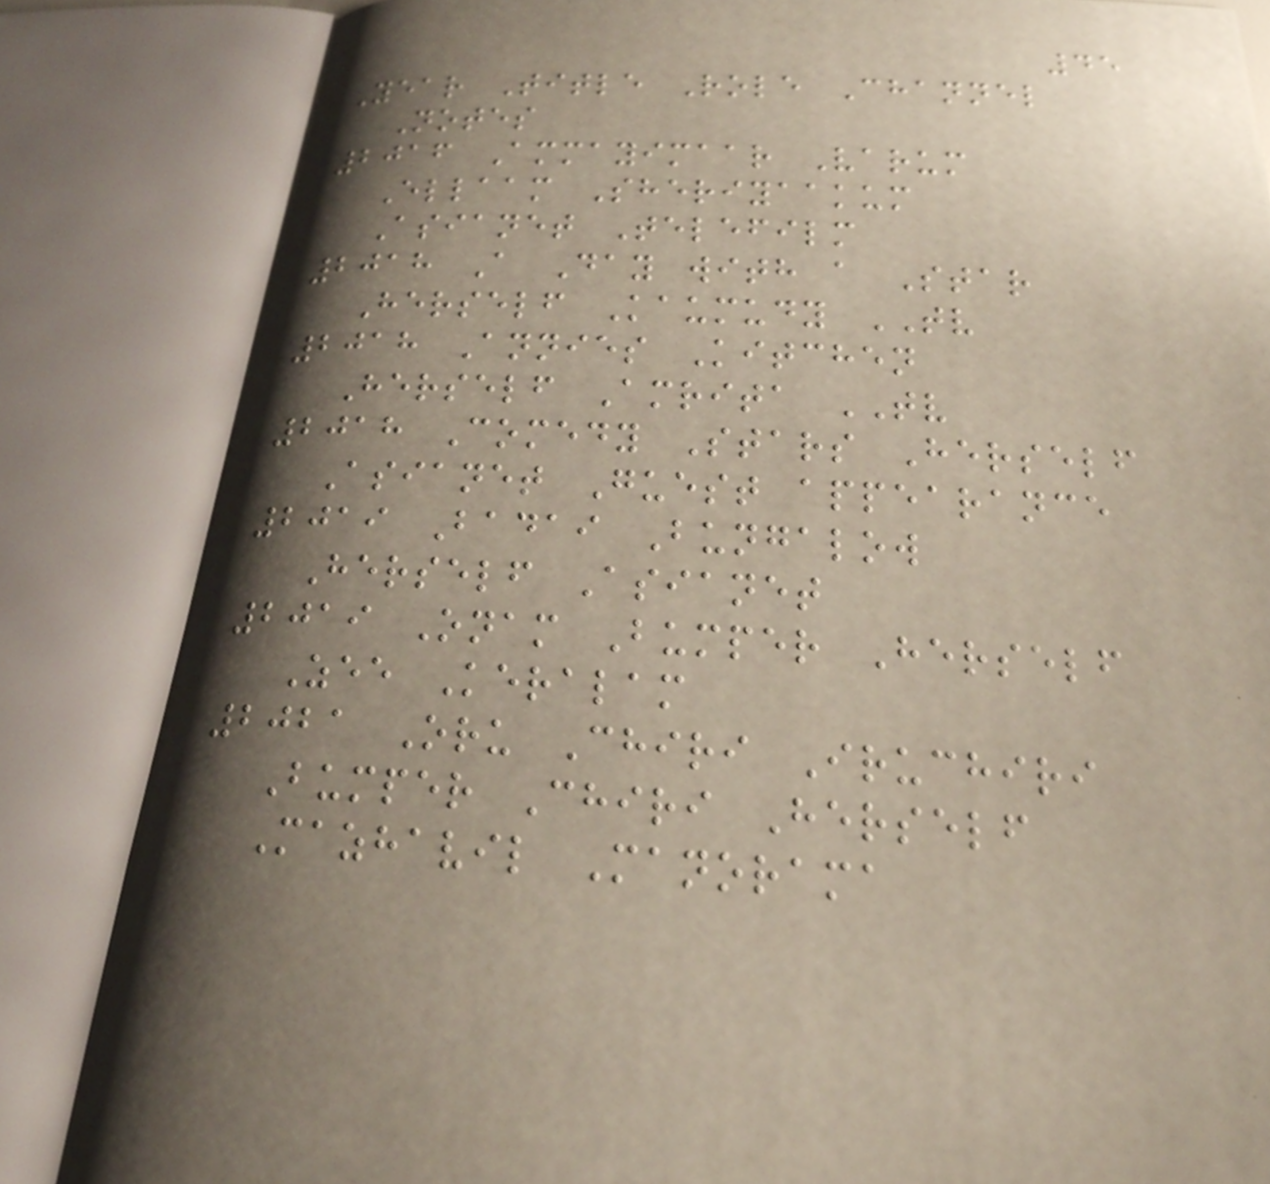45
Year Title Role Channel
Notes
2016 Ammayimaar Varum
Ellaam Sheriyaakum
Asianet Telefilm
2018 A Day with a Star
Herself Kaumudy TV
2018 Annies Kitchen
Herself Amrita TV
2018 Comedy Stars Herself
Asianet Guest appearance
2019 Badai Bungalow
Herself Asianet
2019 Onam Bumper Herself
Zee Keralam
2021 Oru Chiri Iruchiri
Bumper Chiri Herself
Mazhavil Manorama
